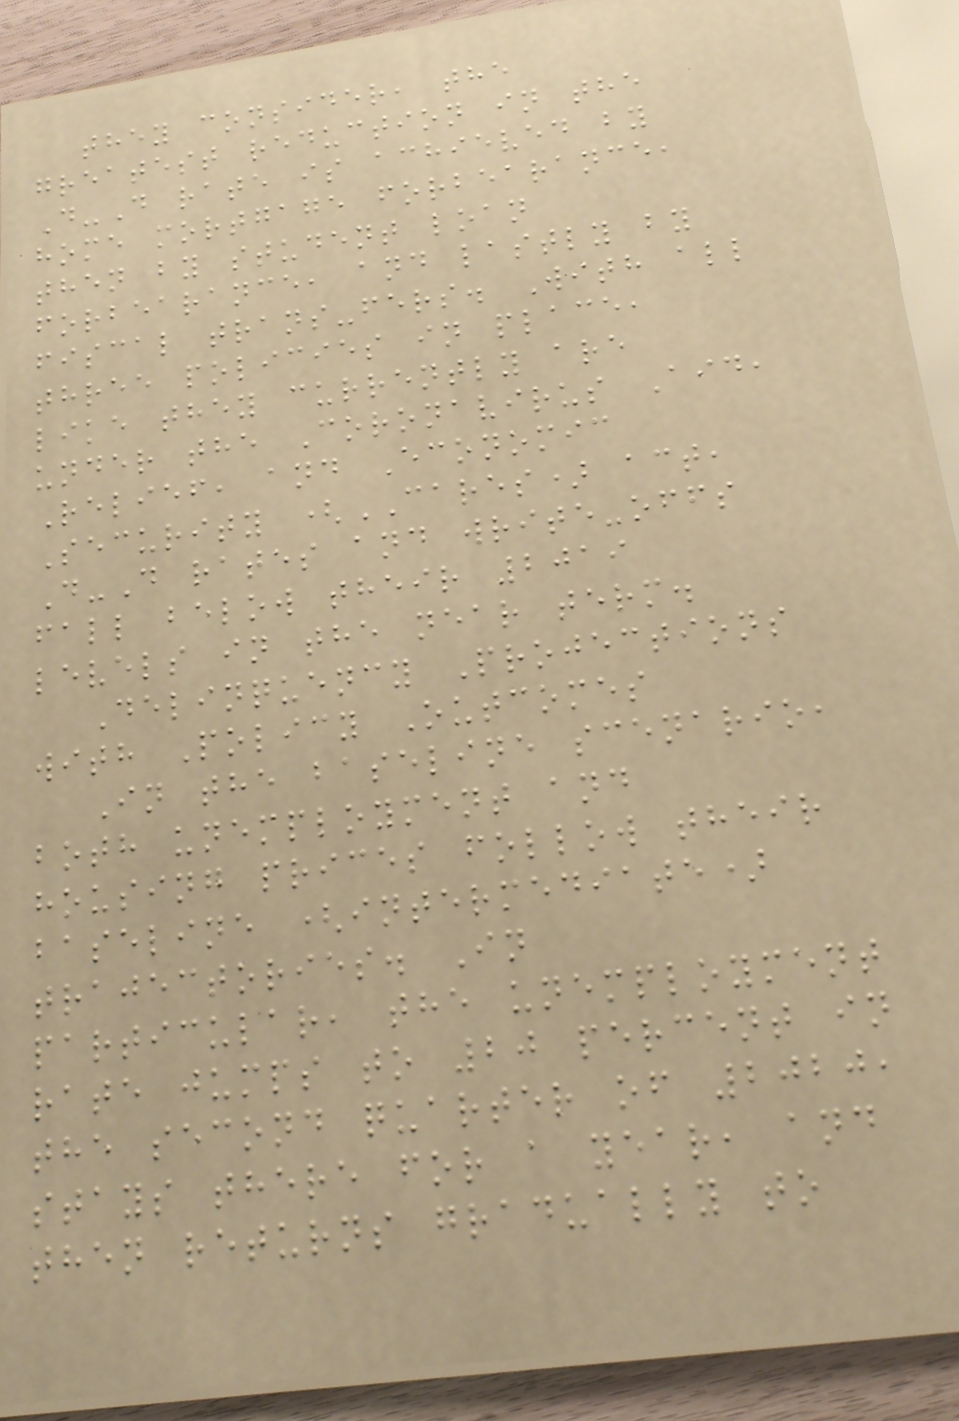they consider, the
greatest reduction in the
D-D rate is achieved by
home mortgage forbearance,
then by student loan
forbearance, and lastly by
fiscal trans-fers. With all
three policies in place,
like they currently are
under the Coronavirus Aid,
Relief, and Economic
Security (CARES) act,
D-D rates and write-offs
fall below their 2019
levels in the near term.
Delinquency Projections
with Policy Outcomes
In the baseline scenario,
both unemployment and
housing prices follow their
baseline (intermediate)
trajectories. In
particular, the unemployment
rate jumps to 20 percent in
the second quarter of 2020,
stays there for a year, and
then returns gradually to
